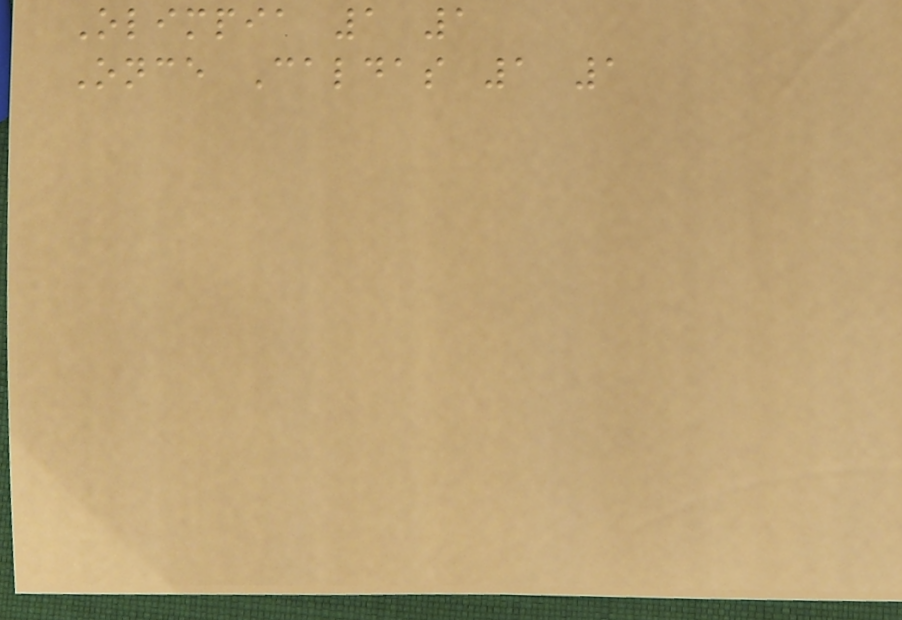Olimpia 1 1
Once Caldas 1 1
